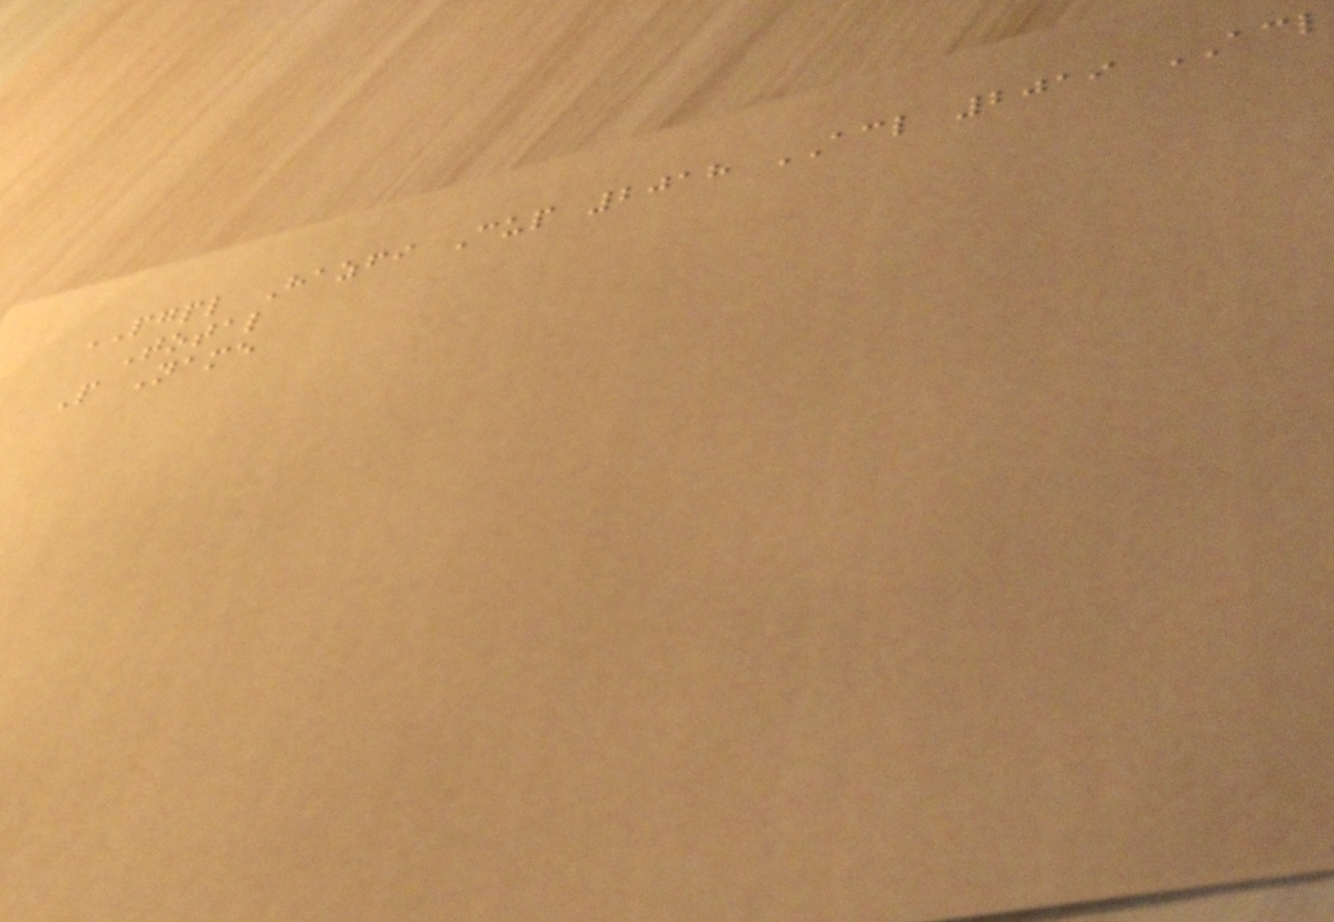PGPL Hazfi Cup 2018 ACL 2019 ACL
Total
P Name
